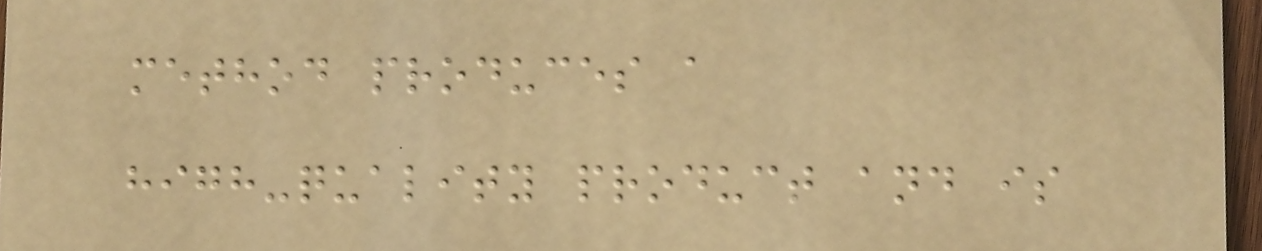method produces a
high-quality product and is
